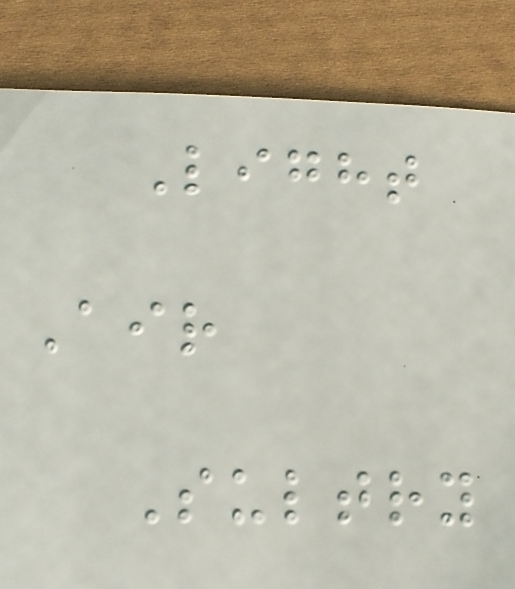Light
Air
Sultry
